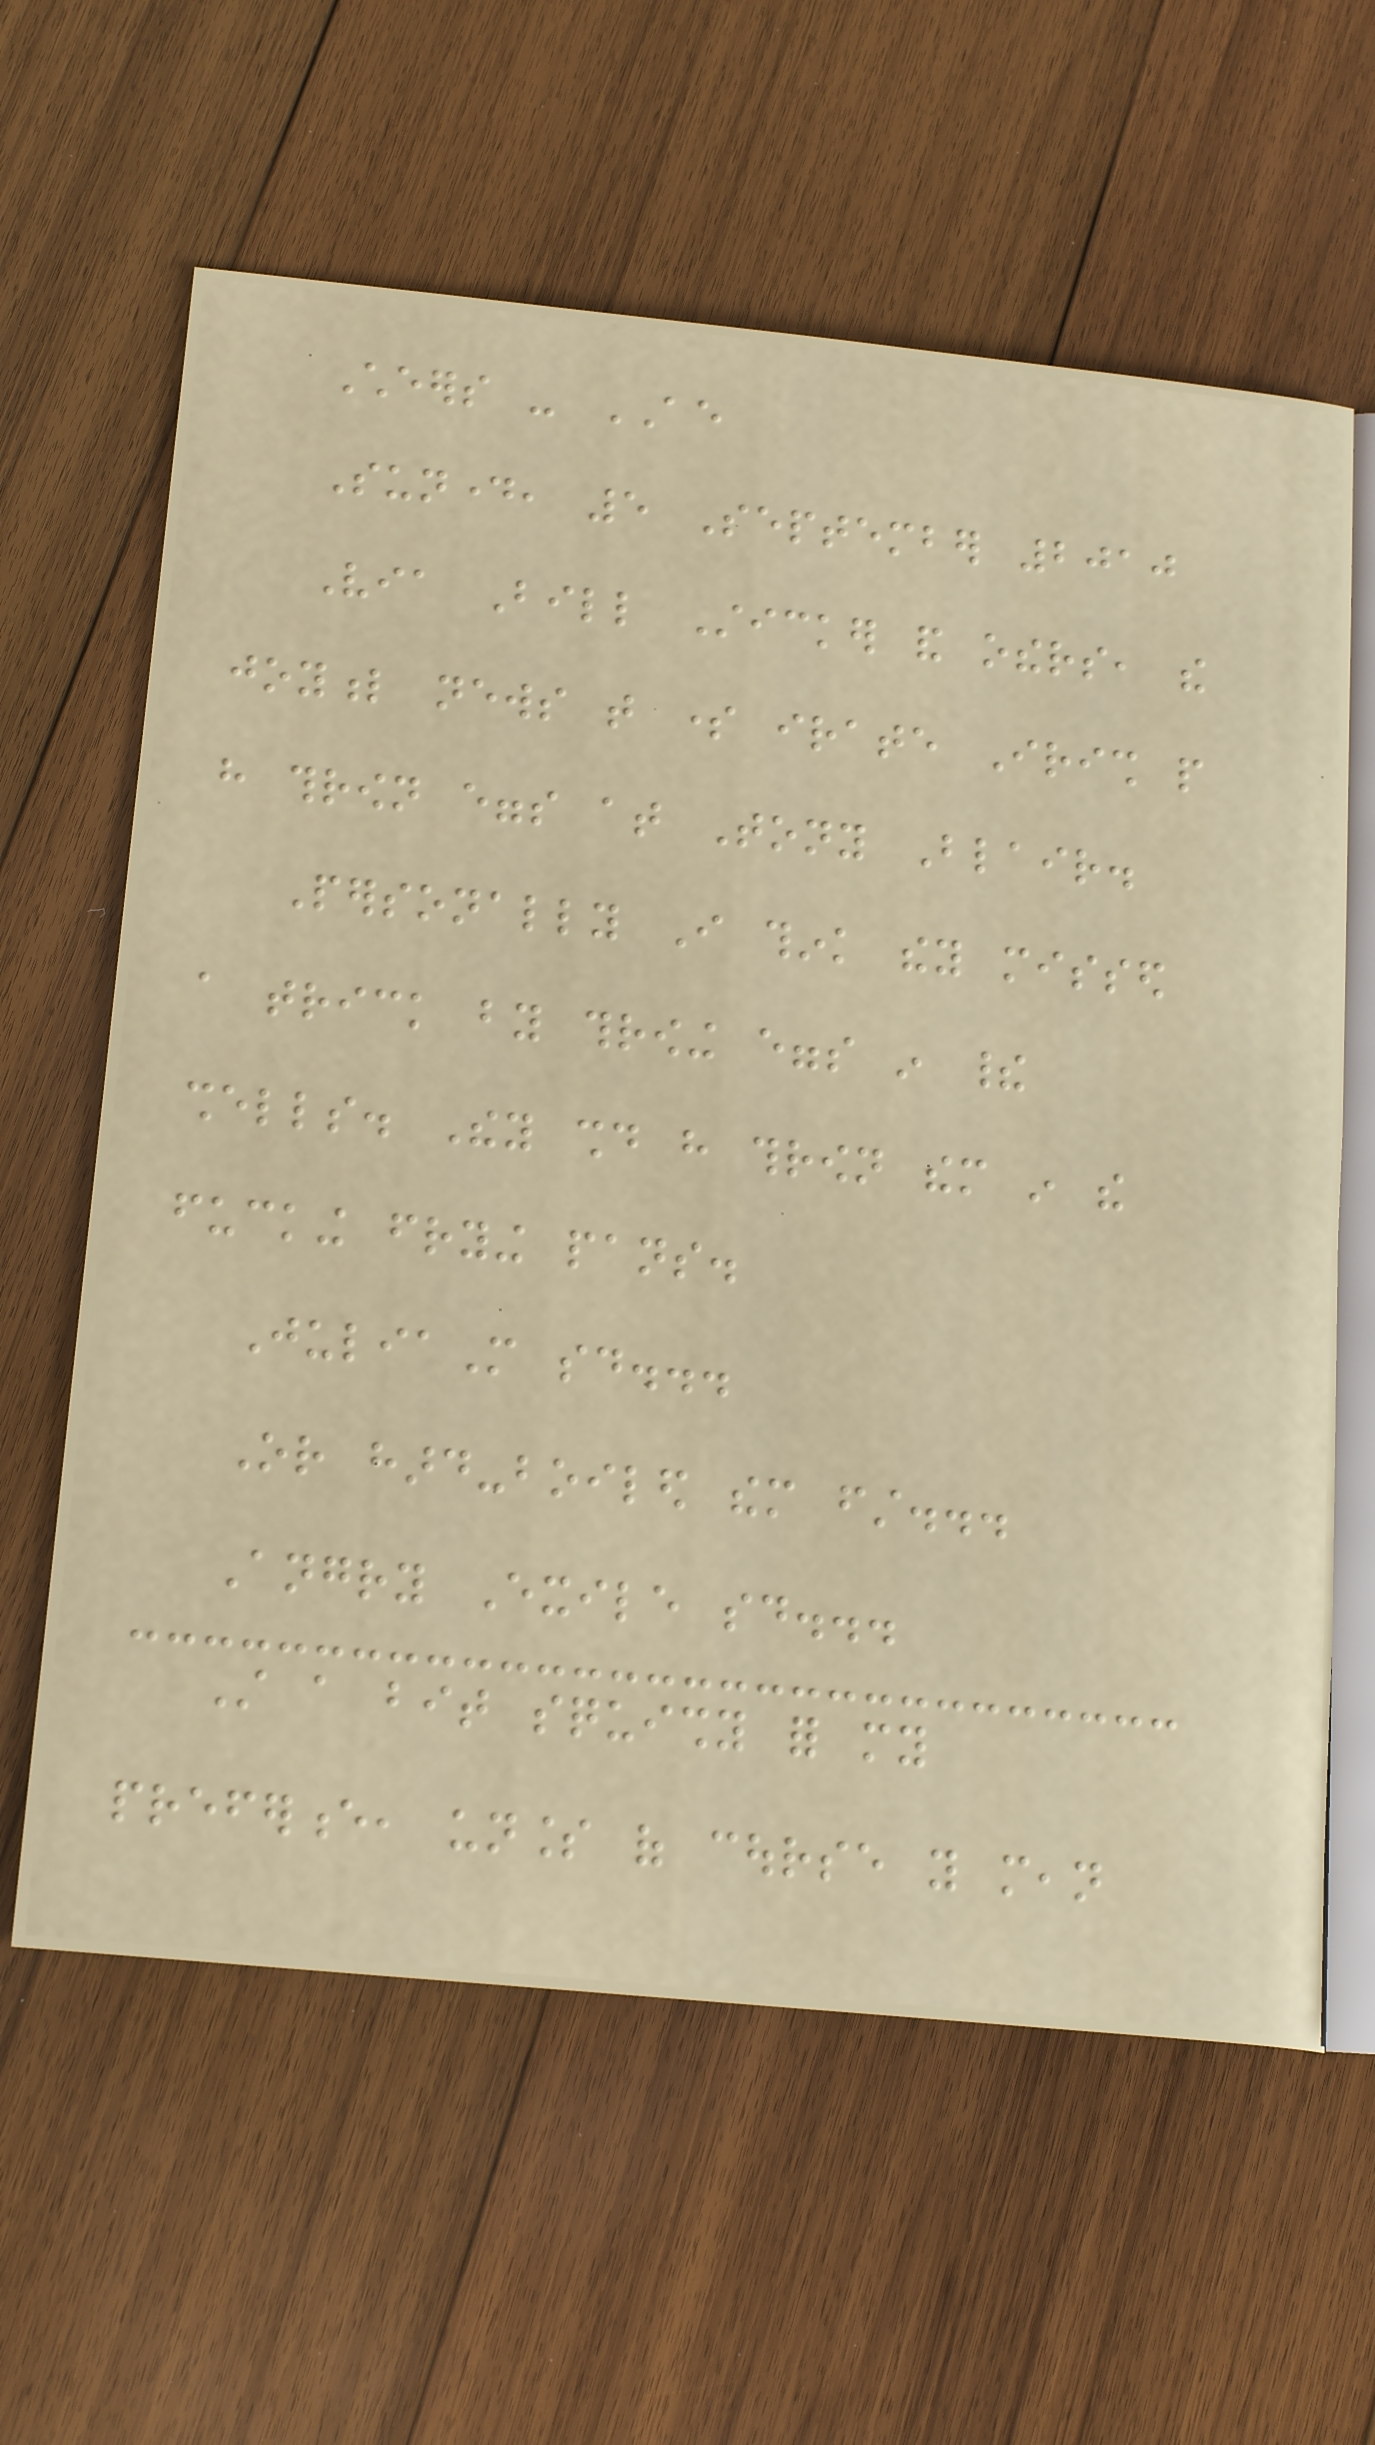Cheers - AE
Sunday, 5 September 2010
Via Bill Sticker and others, the
joyful news that some irate Irish people
have thrown eggs at Tony Blair.
Personally I think they missed
a trick by throwing eggs in their
shells. They should have thrown them in the
fucking frying pans.
JuliaM said...
Or hard-boiled them first...
Angry Exile said...
Still a bit squishy for my
preference, unless of course you mean
